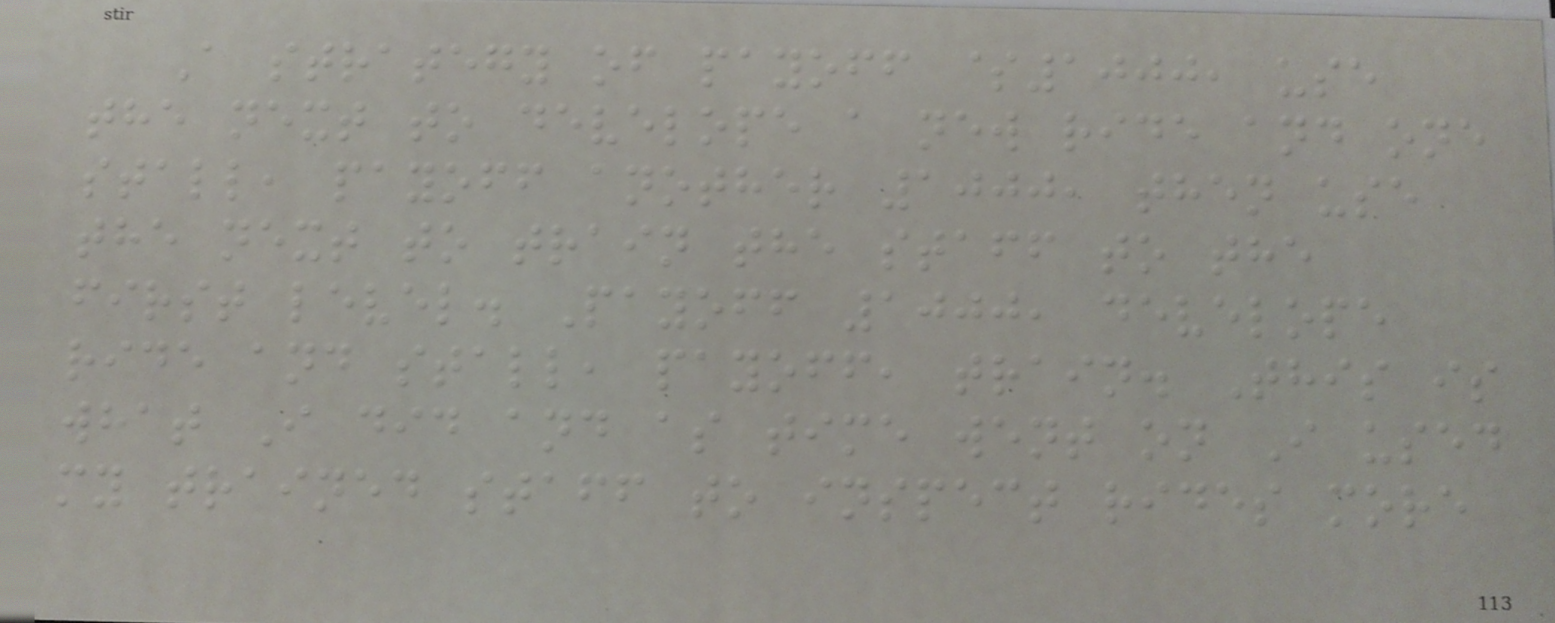A strategy of payoff $1000, use
the next to develope a new ride and one
stall, payoff another 1000, then use
the next to train the staff to the
first level. Payoff 1000, develope
ride and stall, payoff, train. This is
what I did and as time went on I used
my trained staff to inspect rides more
